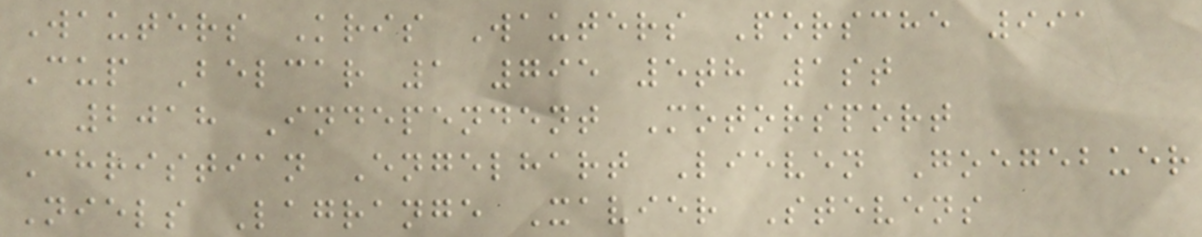Wauters Kris Wauters Porsche 991
Cup Belcar 1 795 5th 1st
2018 Independent Motorsport
Christian Engelhart Lieven Goegebuer
Niels Lagrange Xavier Stevens
